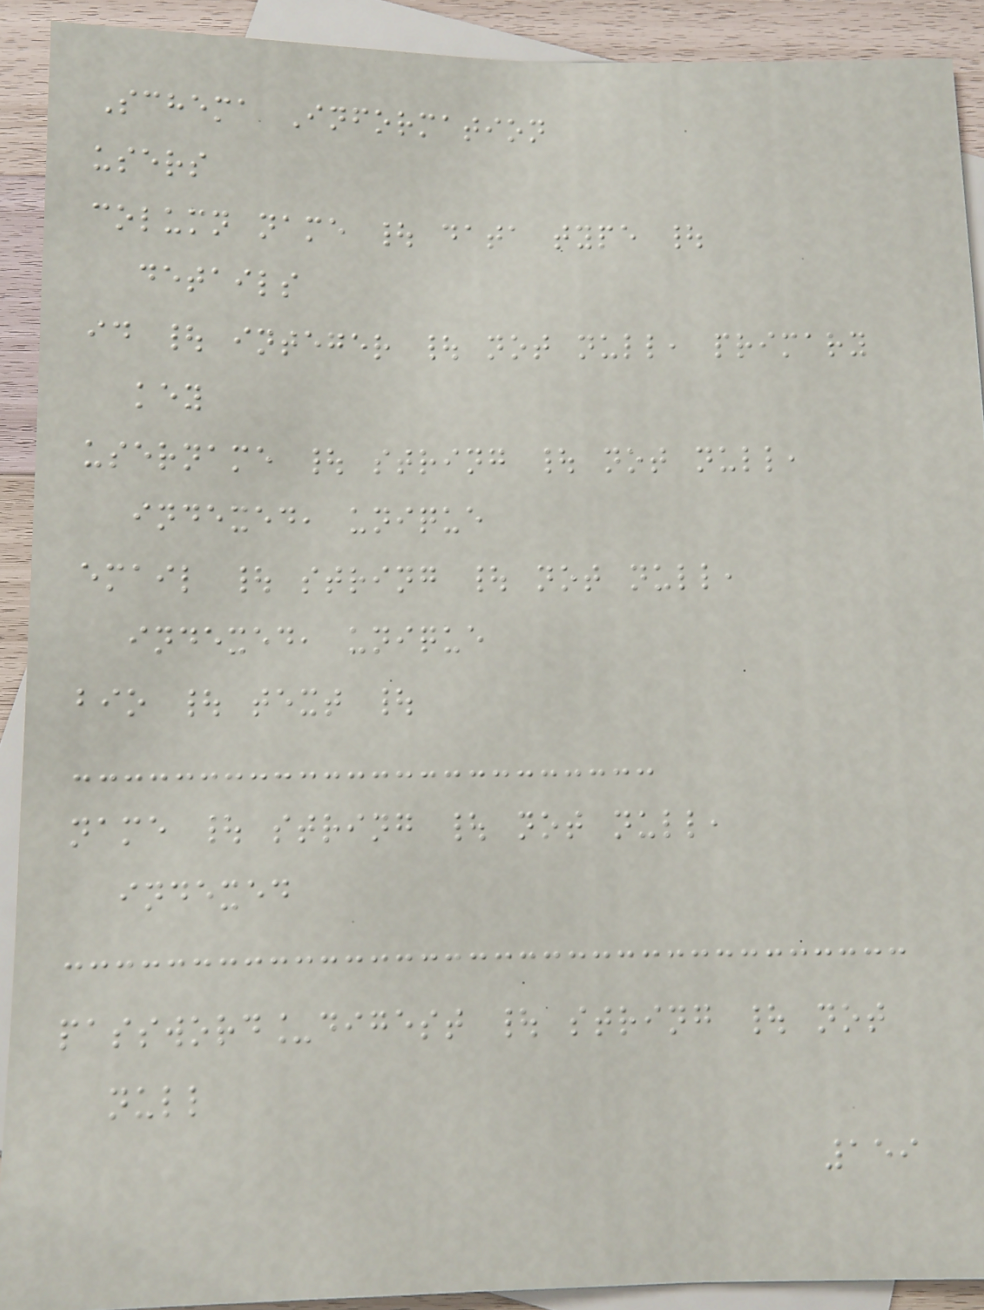Schema Information
users
column name | data type |
details
id | integer | not null, primary
key
username | string | not null,
indexed, unique
email | string | not null,
indexed, unique
bio | text |
name | string | not null,
indexed
password_digest | string | not
null
159
